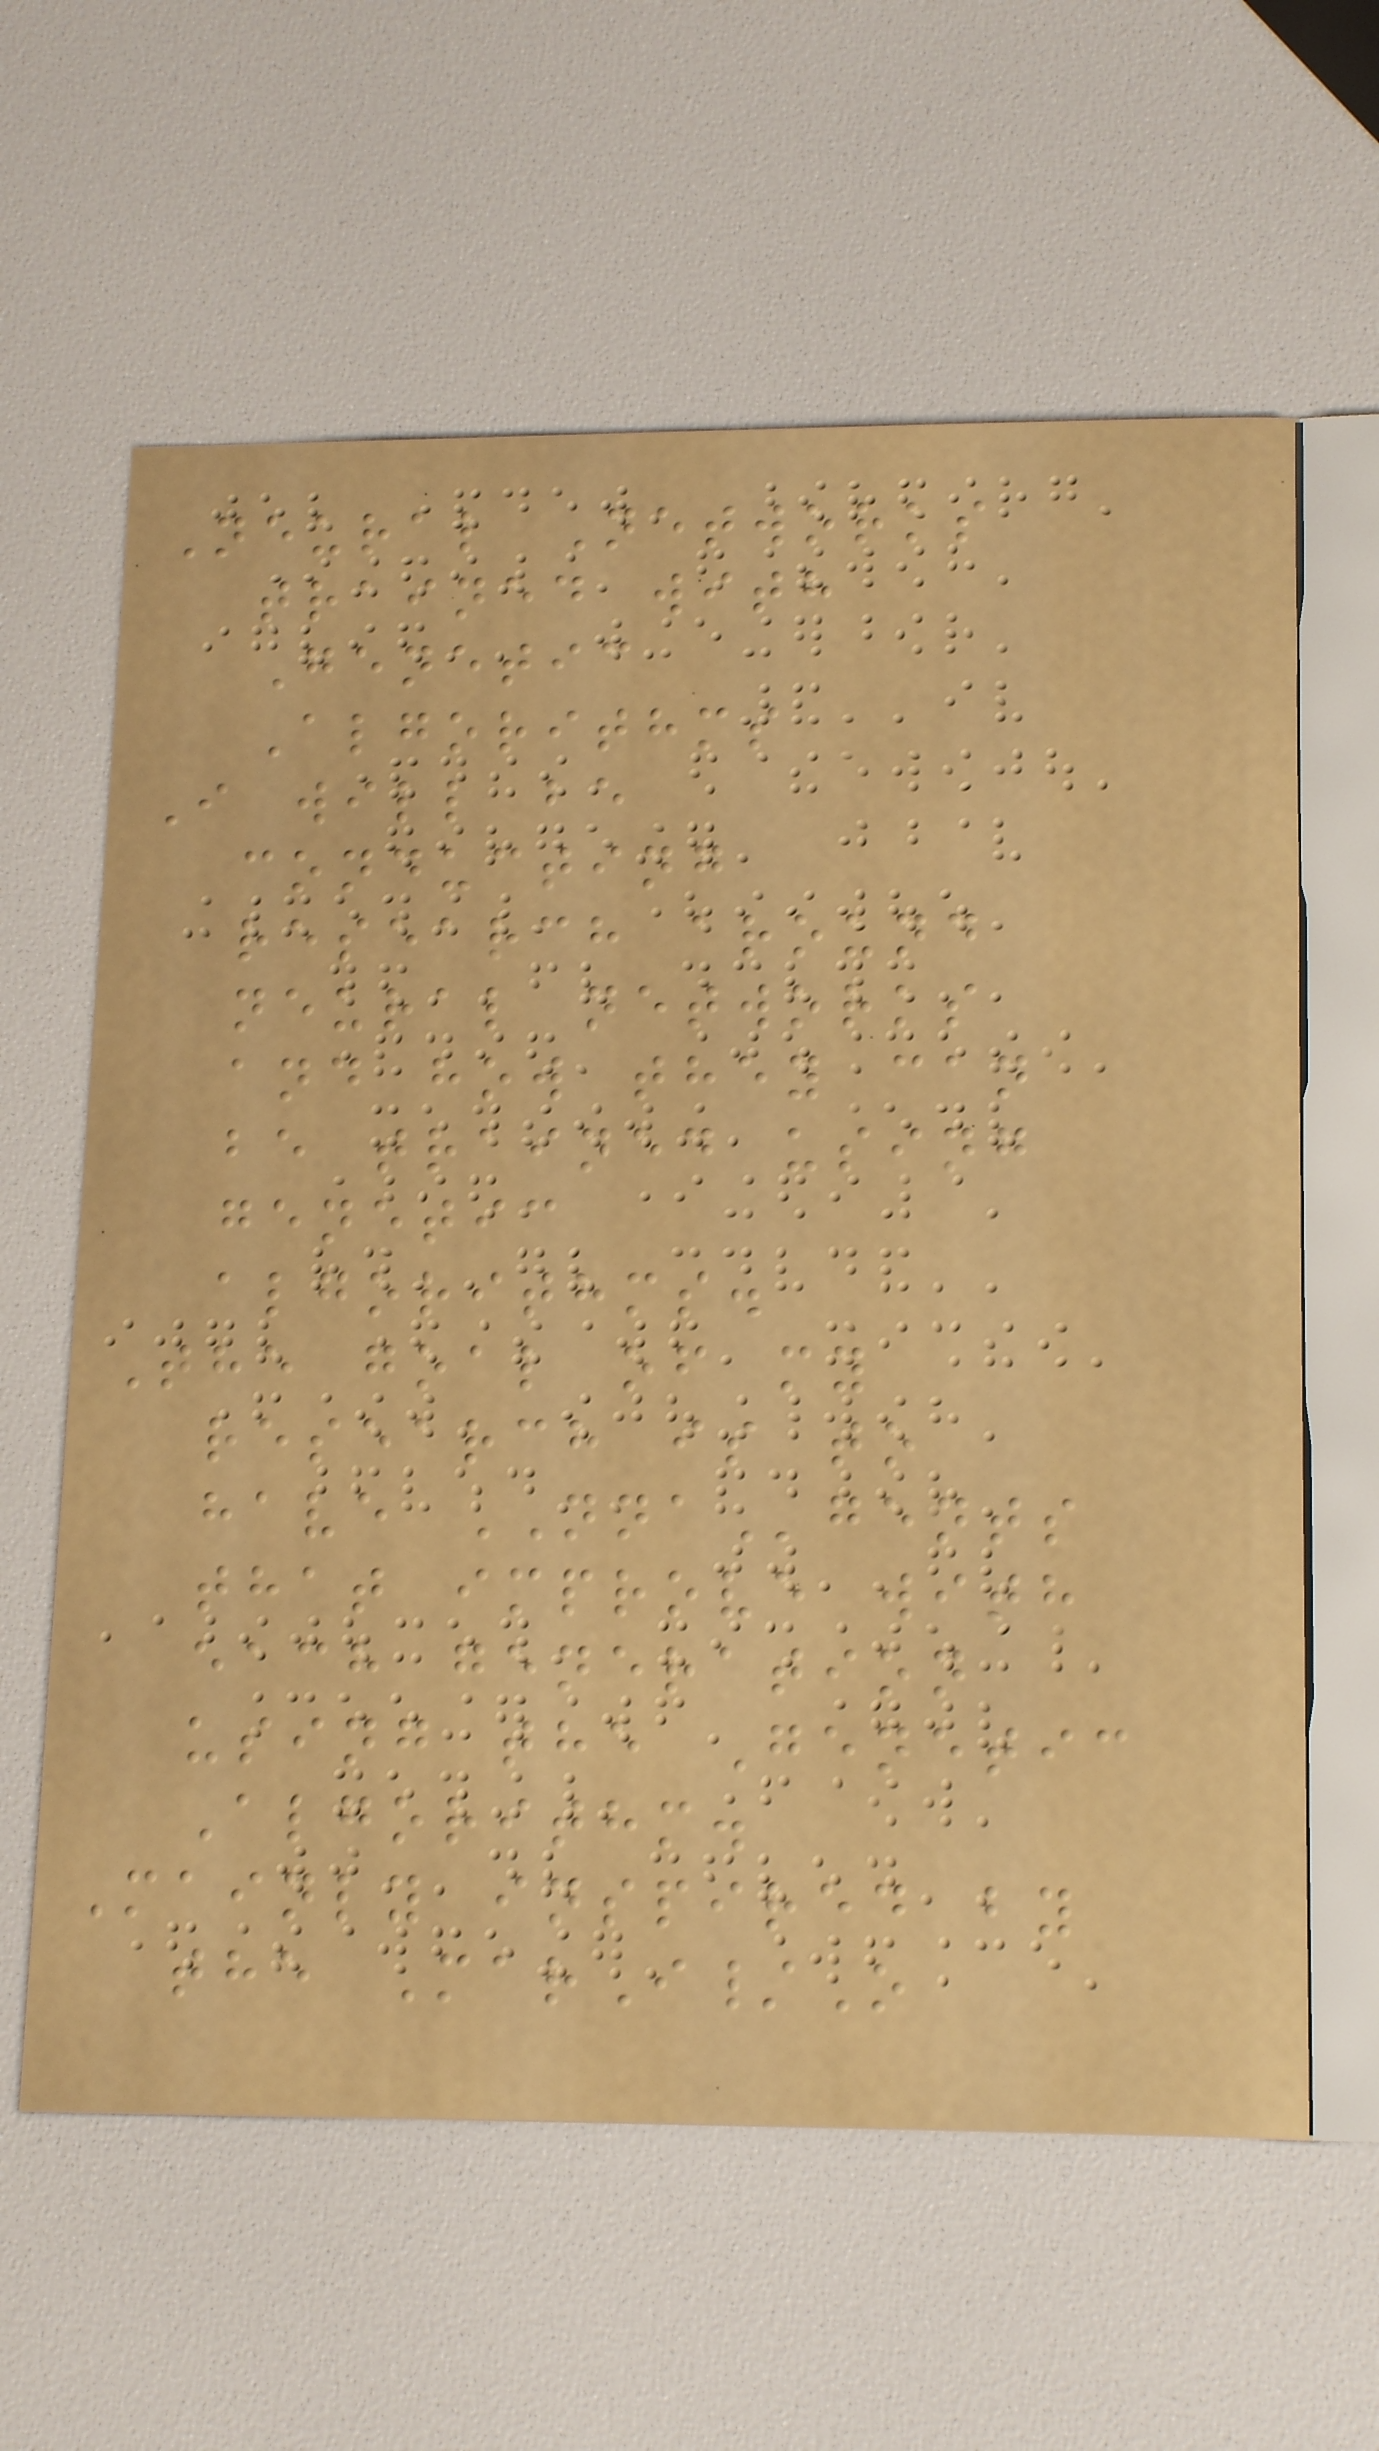Neural Networks
trained with
Genetic
Algorithms
I will be
conducting
research around
neural networks
and how they can
be trained using
genetic
algorithms.
The goal of my
research is to
have NNAgents
that improve with
each generation
using the Genetic
Algorithm.
Mainly inspired by
the MarI/O
